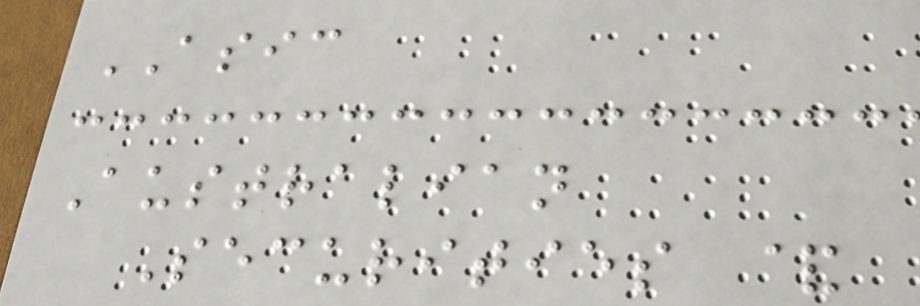ASIC
Australian
Securities &
